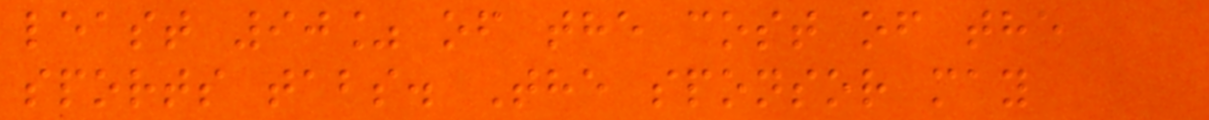least 90% of the cost of the
sports tabs. The sponsor may
